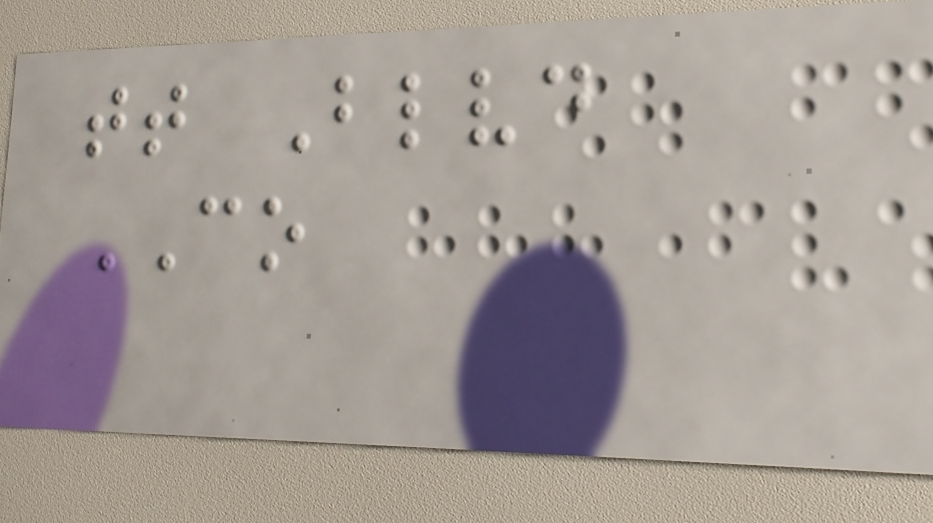tt Blvd
CO
